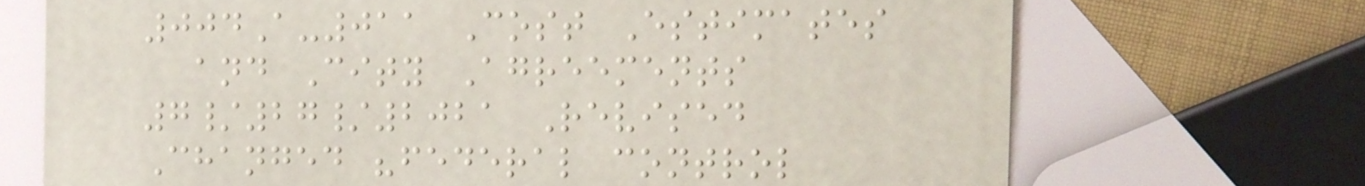004A-011 Cost Estimates
and City Agreements
7/27/2021 Revised
Changed "federal control
